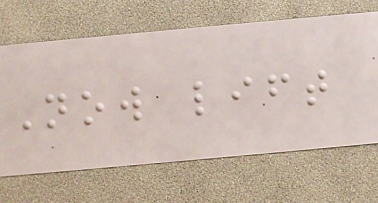Now lift
